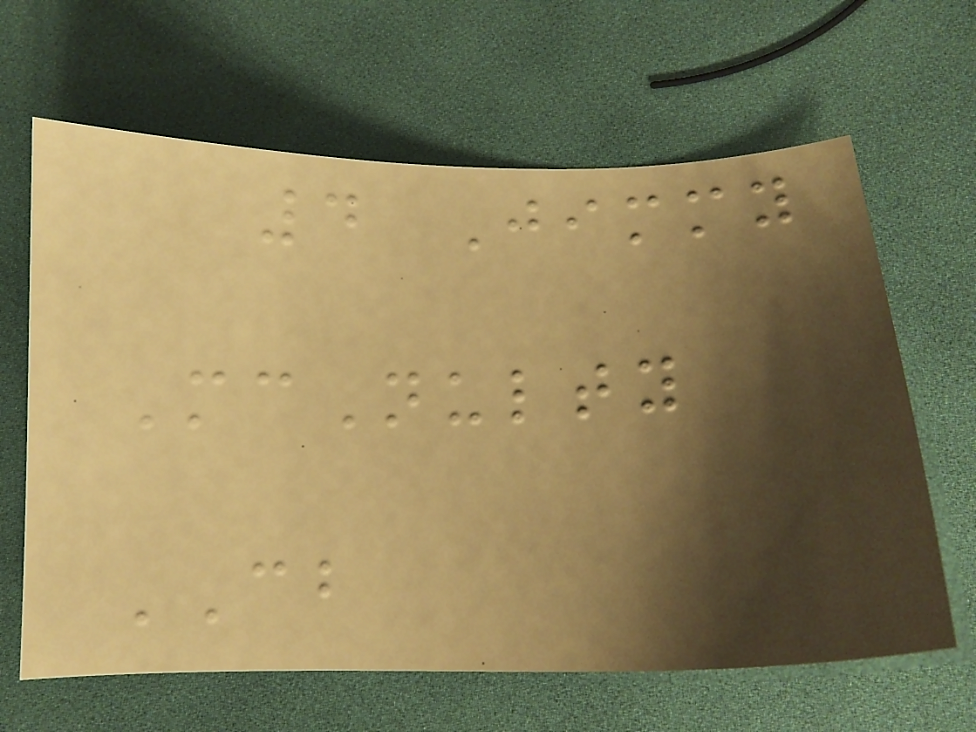4 Jimmy
McNulty
CB
